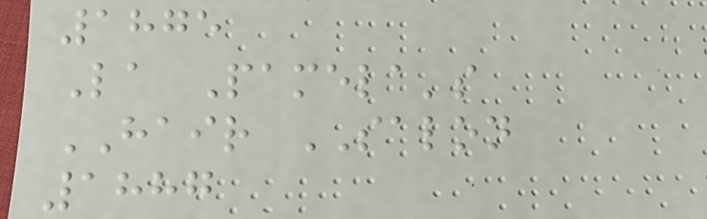1875
La Pamela's
HAIR SALON
1887
